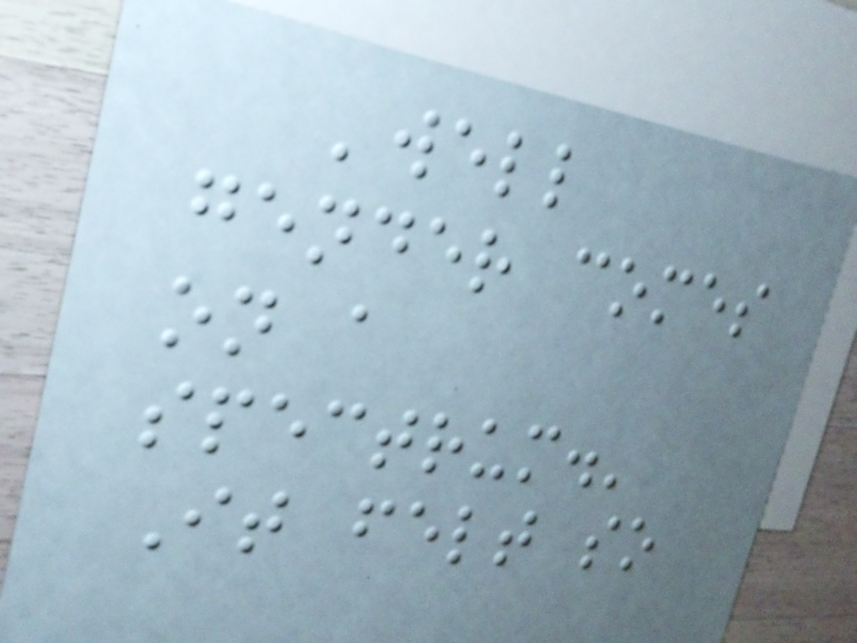'well
gender comes
on a
spectrum.'
It felt so
